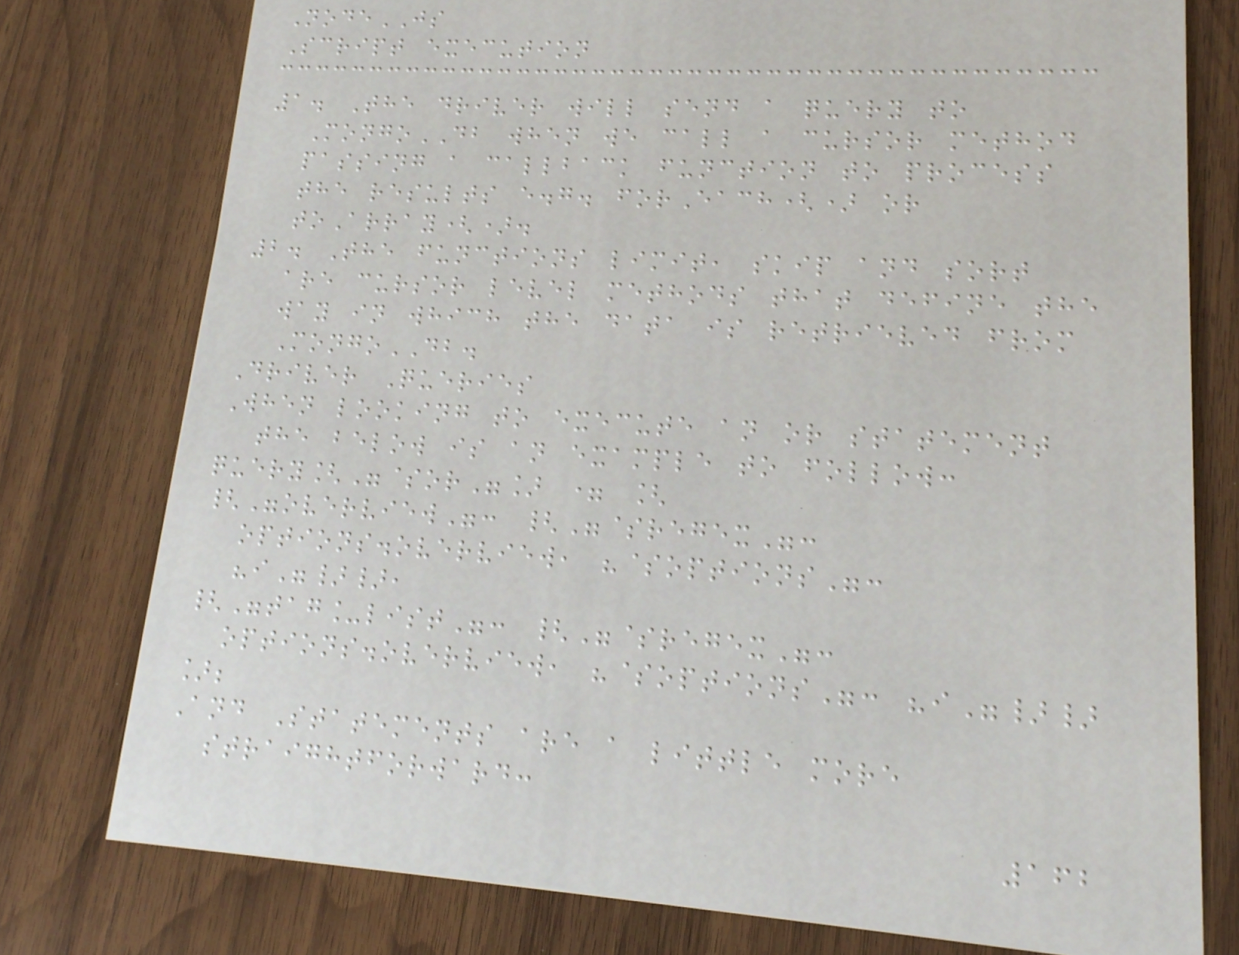NodeJS
Script execution
1. The driver will send a query to
MongoDB when we call a cursor method
passing a callback function to process
the results e.g. forEach() or
toArray().
2. The functions limit, skip and sort
are cursor level methods that define the
way in which the data is retrieved from
MongoDB.
Driver Queries
When looking to execute an or statement
the below is an example to follow:
query["$or"] = [
{"overview": {"$regex":
options.overview, "$options":
"i"}},
{"tag_list": {"$regex":
options.overview, "$options": "i"}}
];
And Statements are a little more
straightforward:
162
